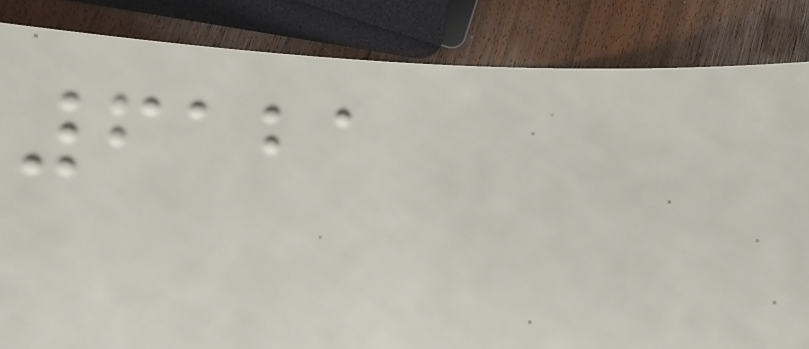6121
